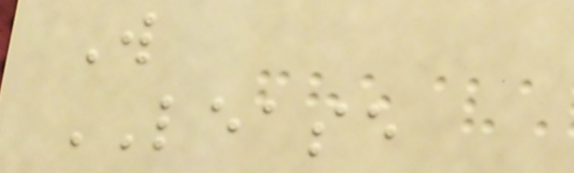W
LEASE
